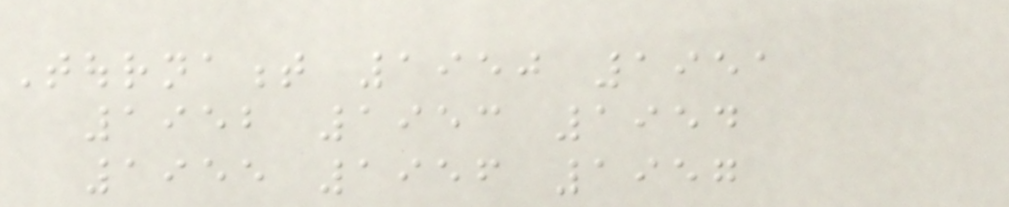Tournament 1950 1951
1952 1953 1954
1955 1956 1957
